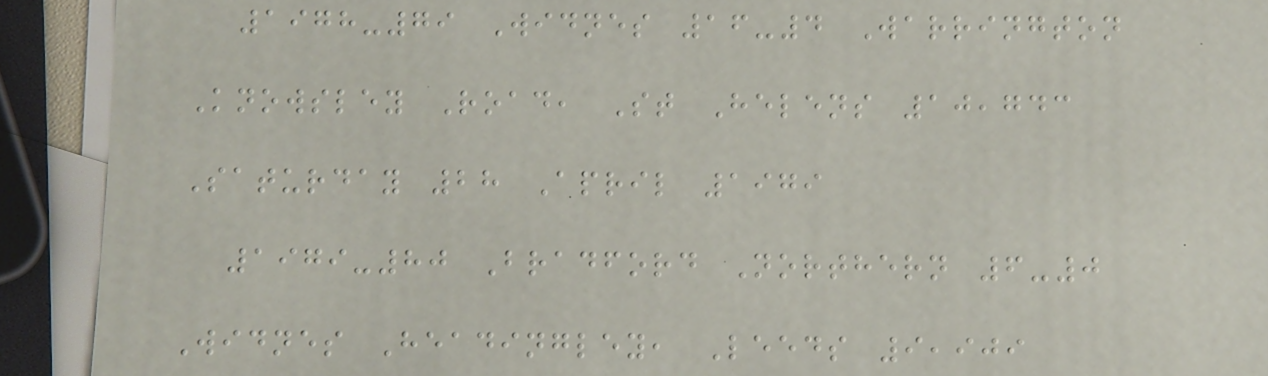1978-79 Widnes 16-4 Warrington
Knowsley Road, St Helens 10,743
Saturday 28 April 1979
1979-80 Bradford Northern 6-0
Widnes Headingley, Leeds 9,909
